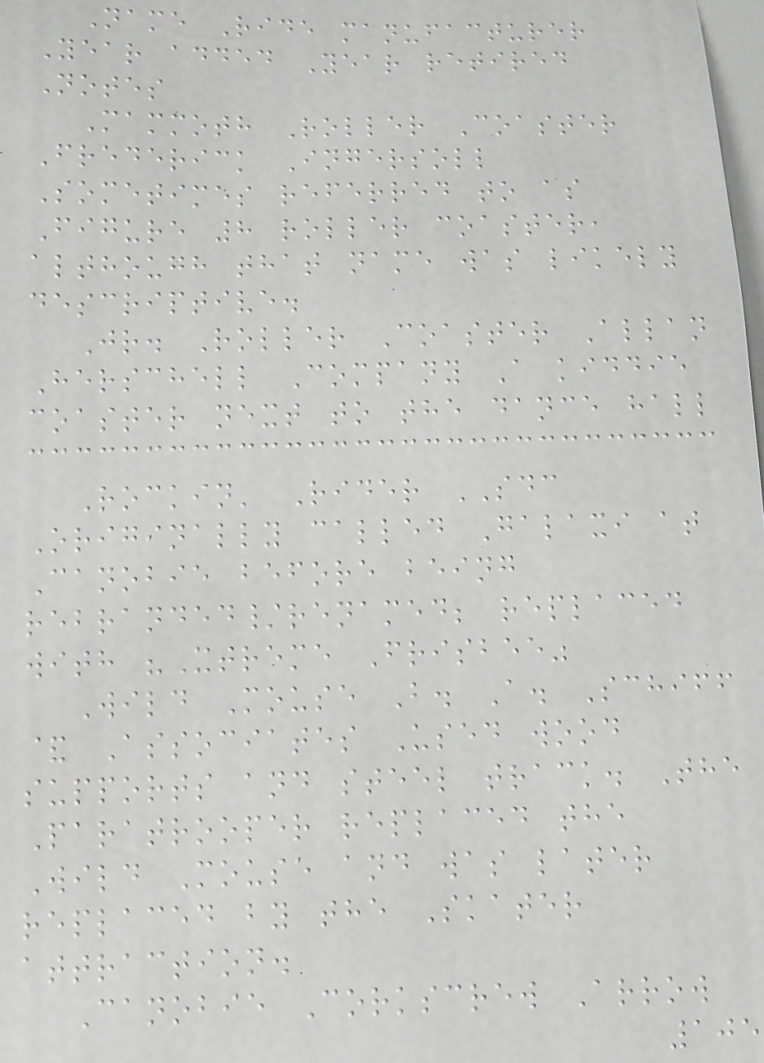Name Ride manufacturer
Year added Year retired
Notes
Mammoth Roller Coaster
Frederick Ingersoll
Sometimes referred to as
Figure 8 roller coaster,
although that name was likely
descriptive.
Jr. Roller Coaster Allan
Herschell Company A kiddie
coaster next to the dance hall
Rockin' Rider SDC
Originally called Galaxi at
Canobie before being
rebranded/renamed; replaced
with "Xtreme Frisbee"
Wild Mouse B. A. Schiff
& Associates Used wood
supports and steel track. The
Paratrooper replaced the
Wild Mouse and was later
replaced by the Skater
attraction.
Canobie Corkscrew Arrow
105
